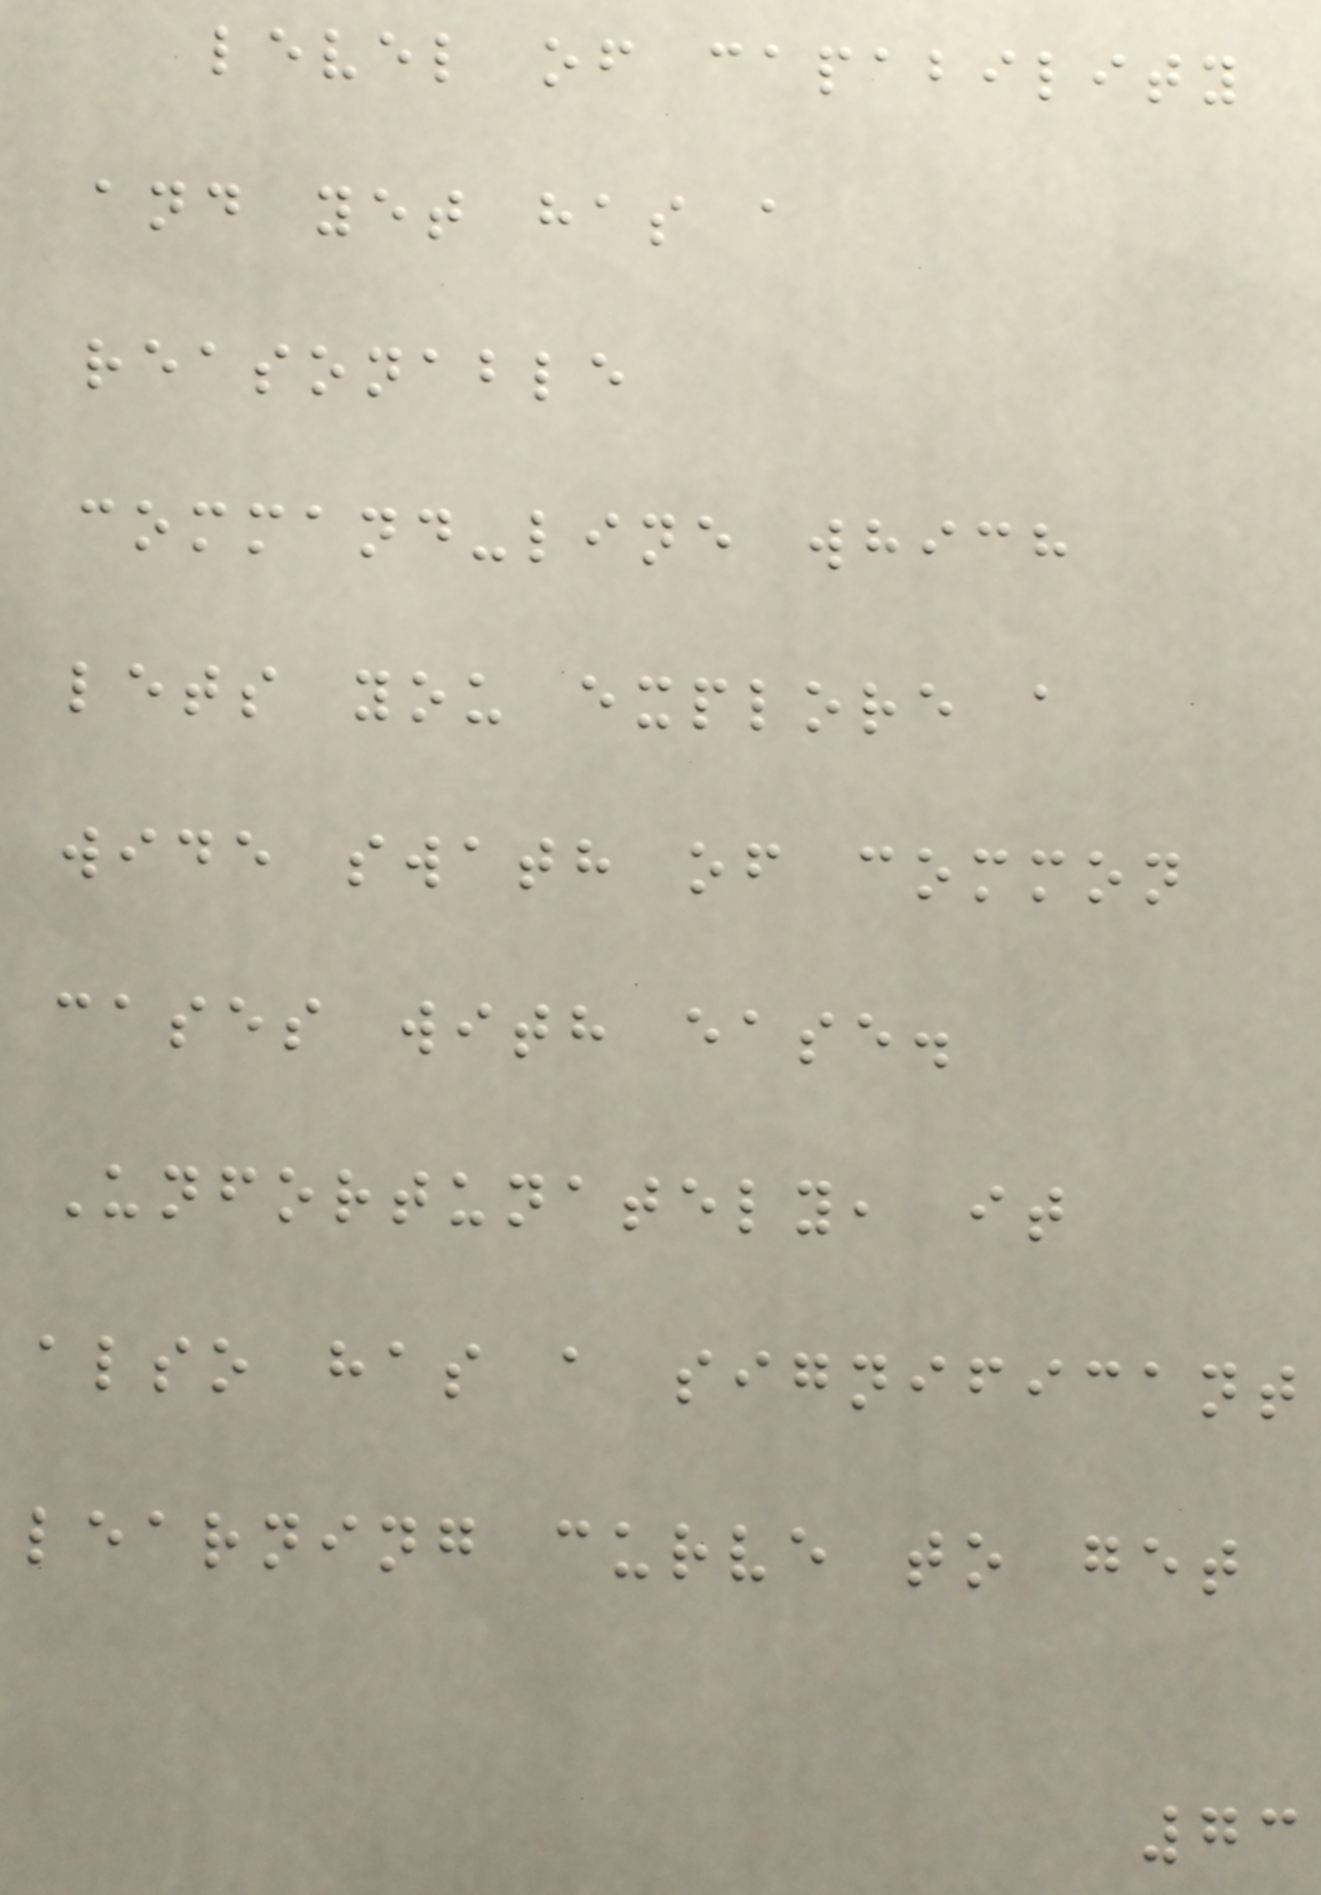level of capability
and yet has a
reasonable
command-line which
lets you explore a
wide swath of common
cases with ease.
Unfortunately, it
also has a significant
learning curve to get
73
